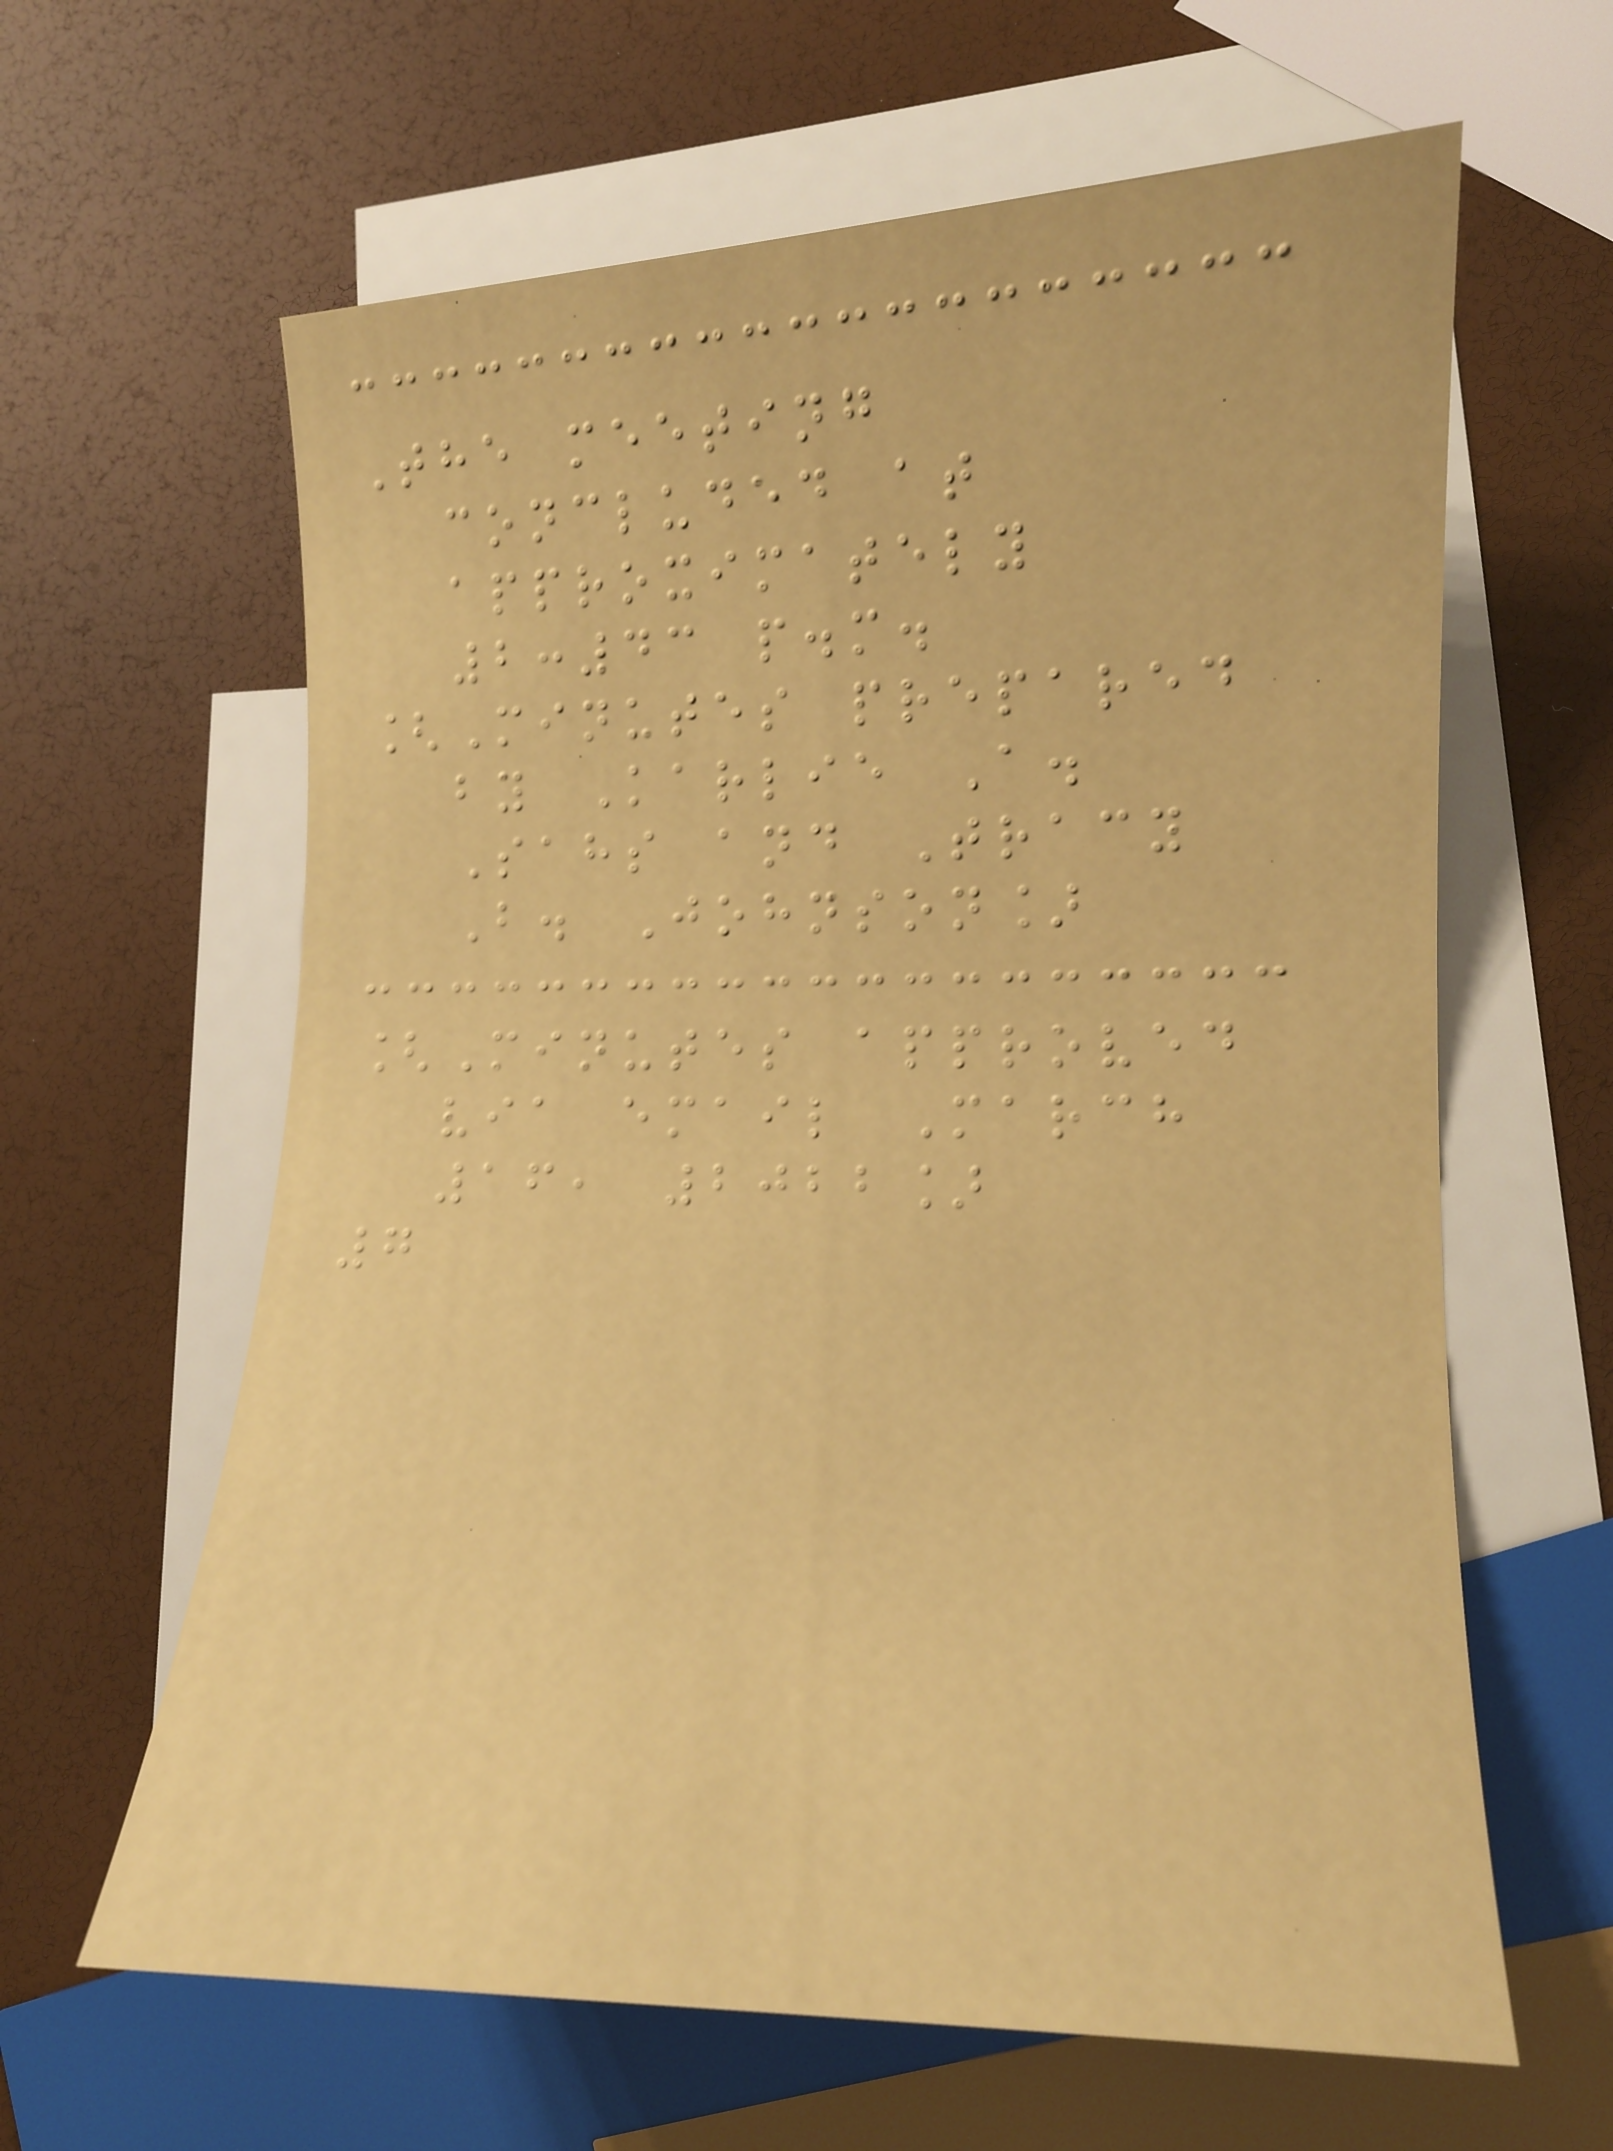The meeting
concluded at
approximately
2:43 p.m.
[Minutes prepared
by Karlie A.
Sahs and Tracy
B. Johnson]
[Minutes approved
via email March
16, 2022]
7
